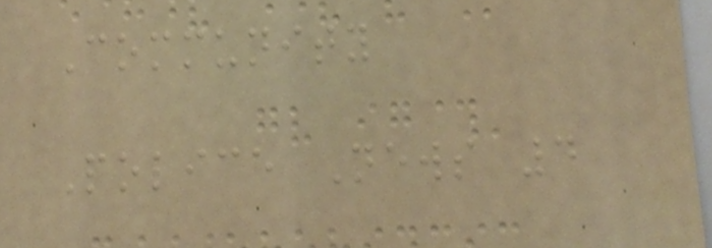Community
Police News 4
